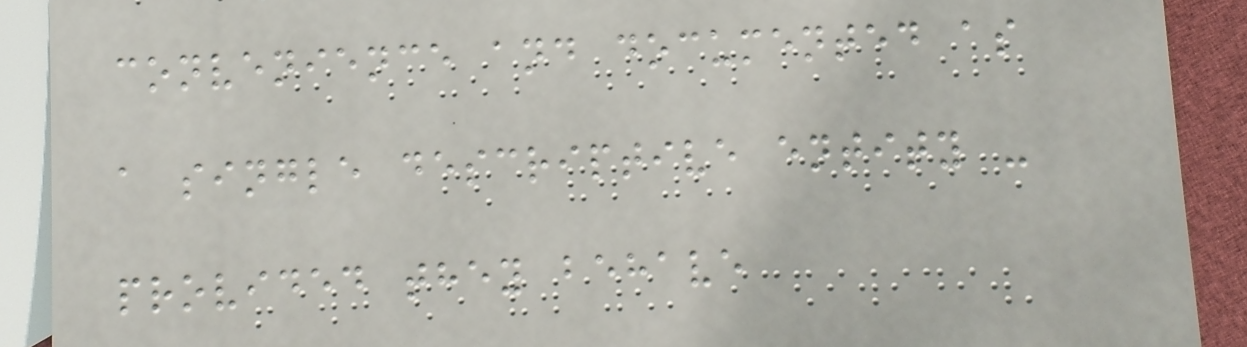convenience and documented as
a single descriptive entity -
provided they behave
